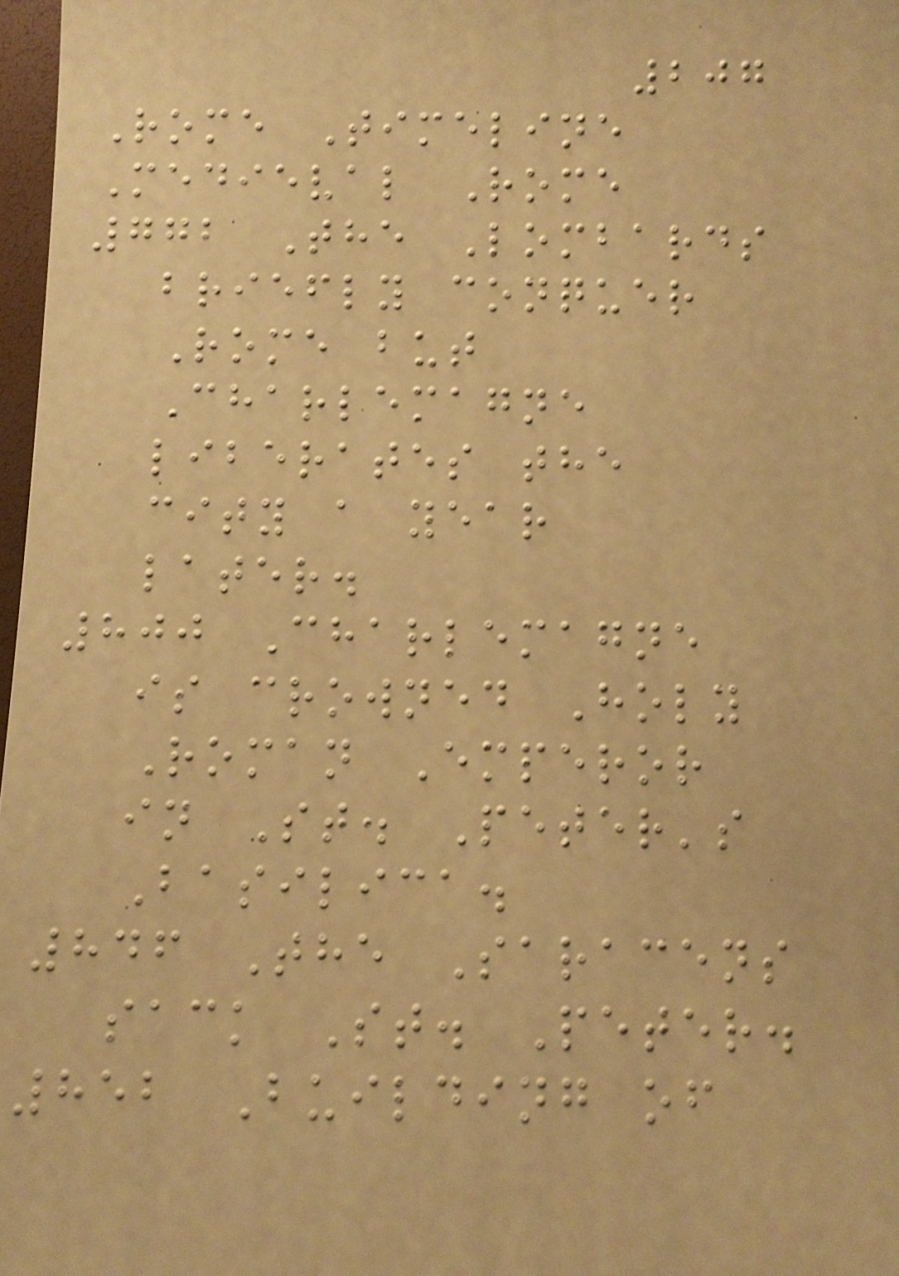207
Rome Timeline
Medieval Rome
772 The Lombards
briefly conquer
Rome but
Charlemagne
liberates the
city a year
later.
800 Charlemagne
is crowned Holy
Roman Emperor
in St. Peter's
Basilica.
846 The Saracens
sack St. Peter.
852 Building of
